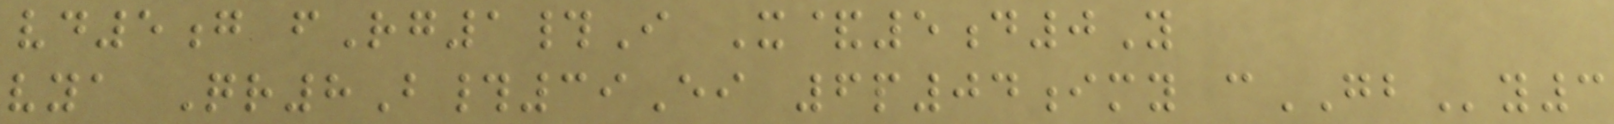vd5g fRg1#I X&5d0Y
vya Qr8B#39Ei 6p04imy cGBy3
